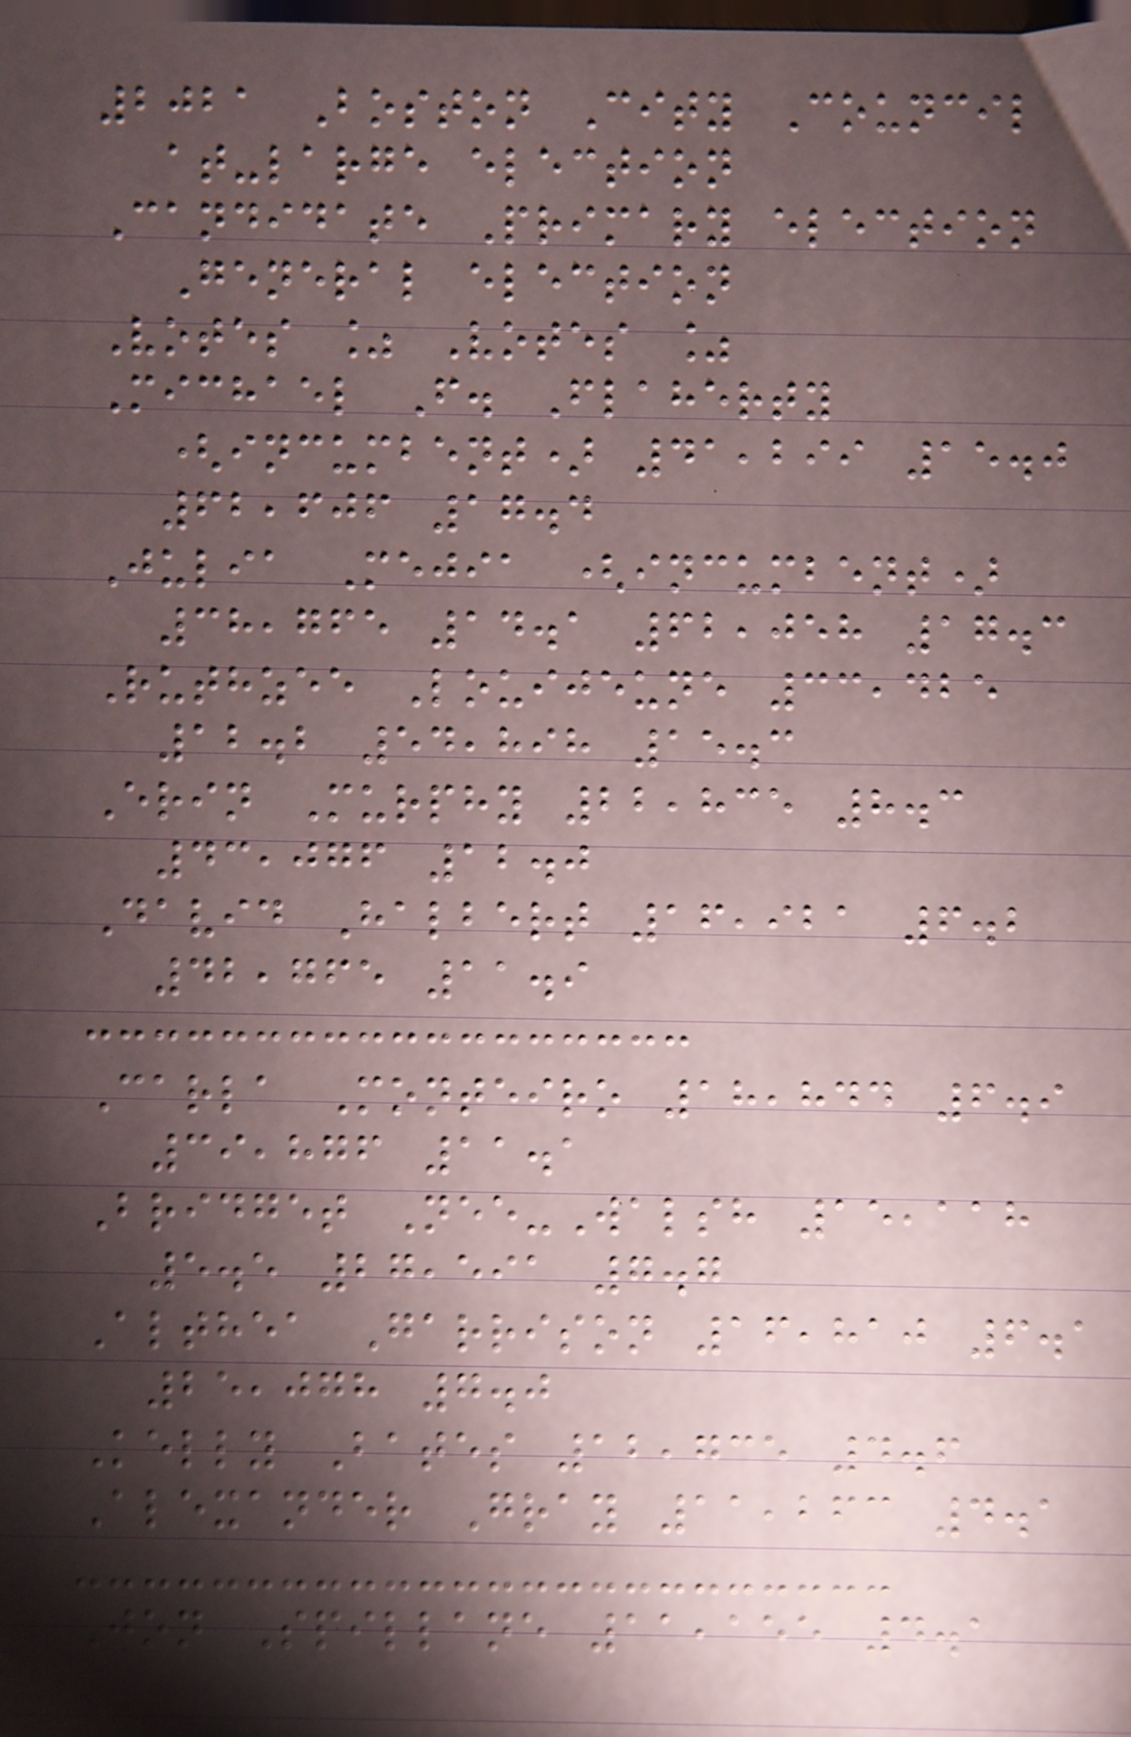2021 Boston City Council
at-large election
Candidate Primary election
General election
Votes % Votes %
Michael F. Flaherty
(incumbent) 41,299 15.0
62,606 17.4
Julia Mejia (incumbent)
38,765 14.1 62,058 17.3
Ruthzee Louijeune 33,425
12.2 54,898 15.3
Erin Murphy 22,835 8.3
43,076 12.0
David Halbert 16,921 6.2
42,765 11.9
Carla Monteiro 18,844 6.9
39,876 11.1
Bridget Nee-Walsh 15,118
5.5 27,591 7.7
Althea Garrison 16,810 6.1
25,078 7.0
Kelly Bates 12,735 4.6
Alexander Gray 11,263 4.1
Jon Spillane 11,155 4.1
